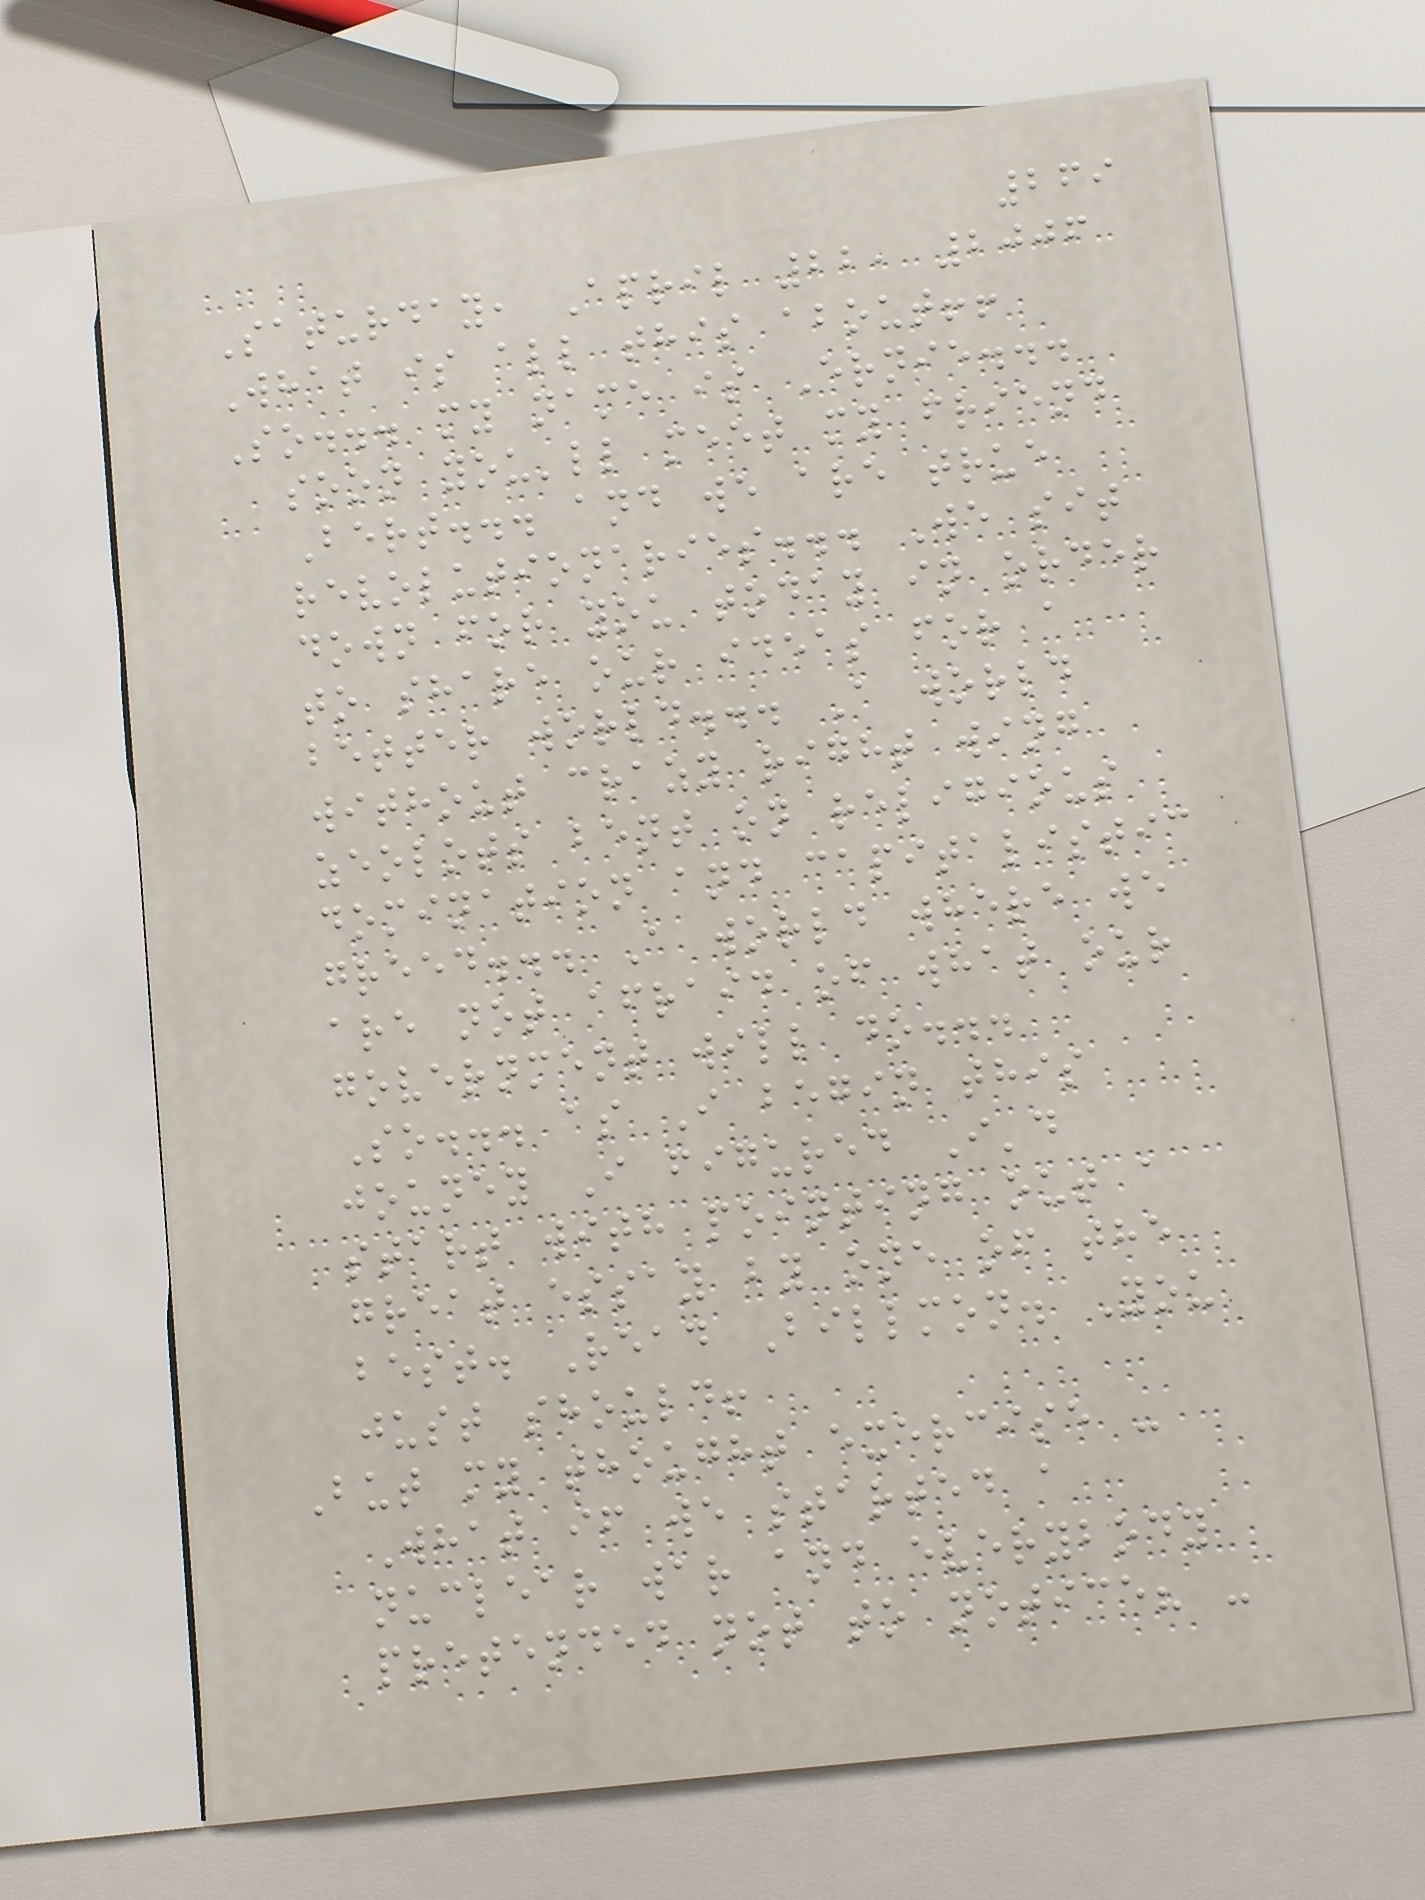269
Saturday, April 22, 2006
What is all this about!!
So... my name is Ernie...
soon you'll meet my friend
Bert... and we are true
revolutionaries... We sit
down for you today in order
to share our ideas for a
better world... A world
without crazy right wing
zeolots bent on religious
domination and capitalistic
greed... A world where we
are not afraid of what our
government will do...
So... as I begin this
jouney I figured I'd
start with pointing out a
great essay by one of the
best. Read Billmon. You
just should!
But my thought exercise -
What if we started a
nuclear war and everybody
pretended not to notice? -
